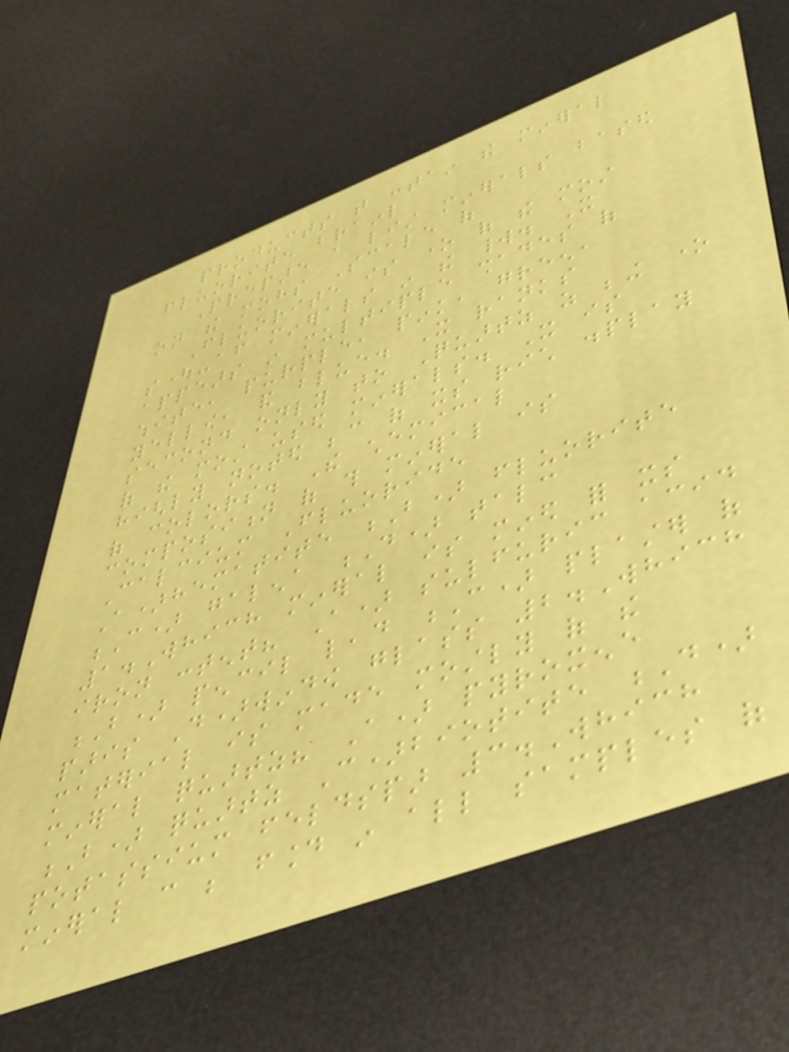products that contain the mineral
fluorite brainl
Prepare a list minerals based
on the mohs Scale of
Fluorite is one of the most
sought-after minerals in the world. It
appears in multiple shades of
white, purple, pink, green,
yellow, and blue. It ranks
second only to Quartz as being one
of the most used minerals. It is
highly noted because of its rich display
of colors. The chemical
composition of this mineral is
Calcium Fluoride
A)hematite B) fluorite
C) galena D) talc
1.Which mineral is mined for its
iron content? A) sulfuric acid
B) pencil lead C) plaster of
paris D)window glass 2.Which
material is made mostly of the
mineral quartz? A) pyroxene
B) quartz C)biotite D)
potassium feldspar 3.Which
mineral can be found in all samples of
